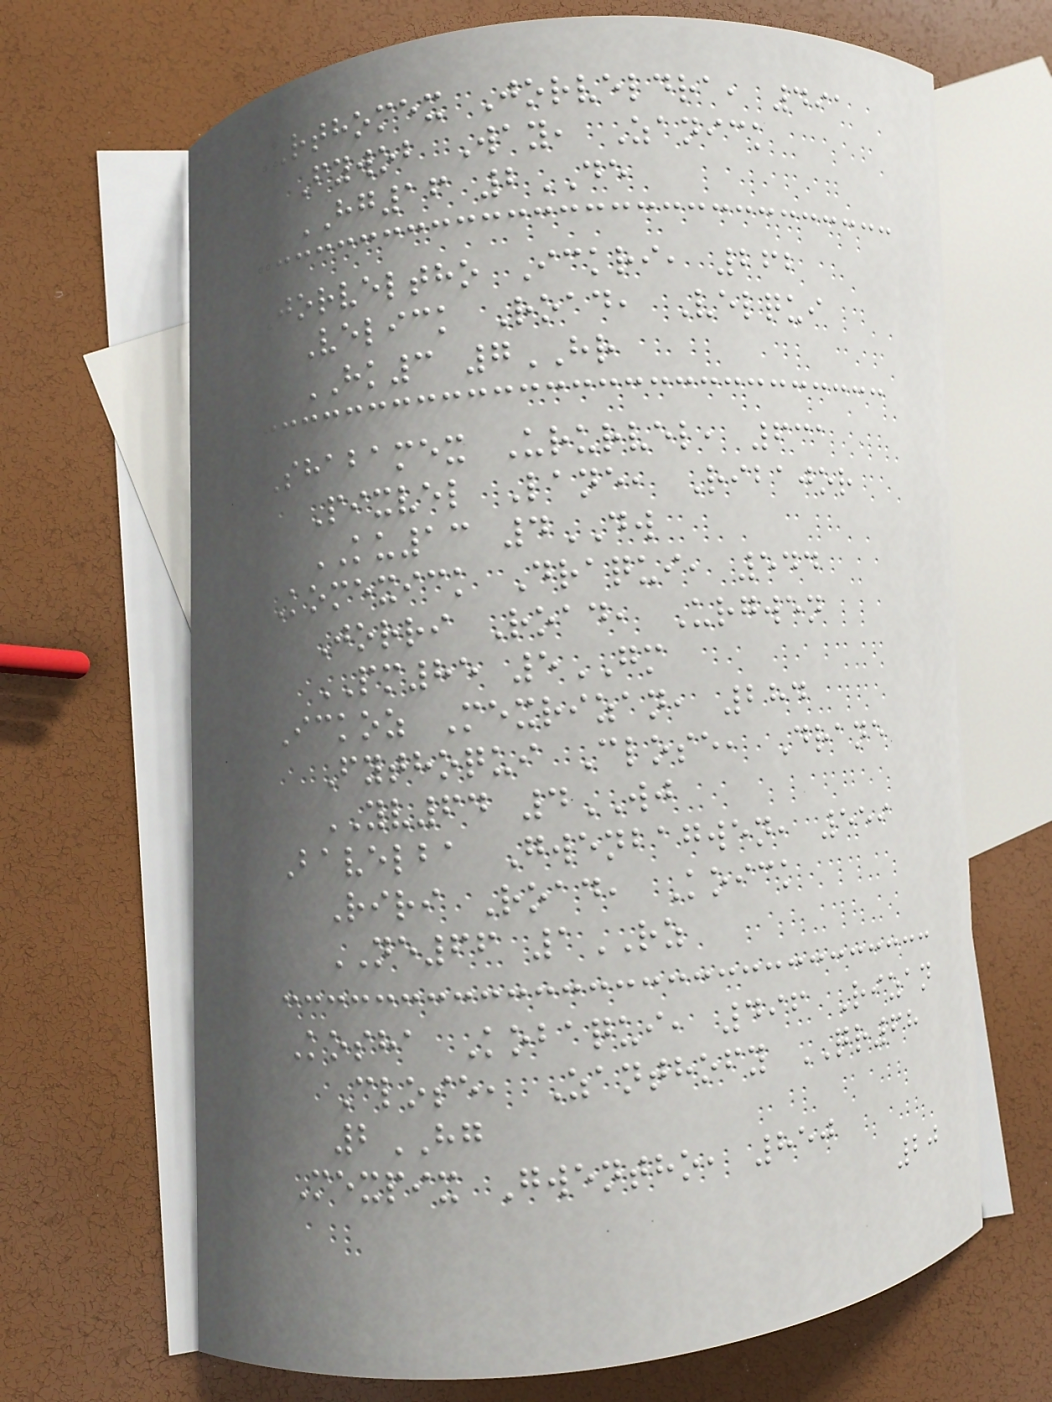Urthomex Jorveldra, 491
Fywob Way, Zanick
HG16 2DE
Jorveltho Ickri, 262
Velick Road, Velqui
HK3 7HR
Shabamex Ururvel, 631
Pixvel Lane, Ribajor
KU13 4DW
Komexick Draqui, 544
Jorri Road, Urgwen
PM85 5GM
Ickoz Mexrizan, 284
Fythoqui Close, Drane
YV64 4WJ
Bavelba Gwenbagwen, 559
Riri Road, Koick
NE66 1RZ
Kosha Kobaqui, 496 Rizan
Close, Zanthofy QR68
2HG
Mexpix Gwentho, 850
20
